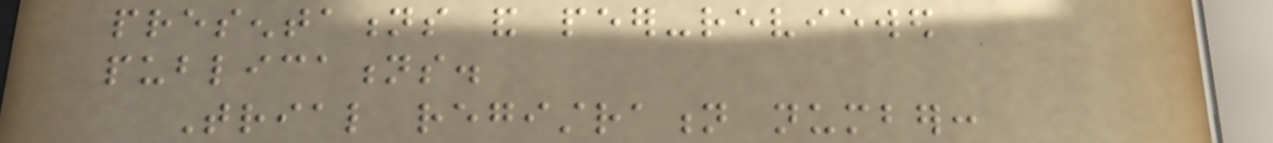presentations and peer-reviewed
publications.
Trial registration number:
